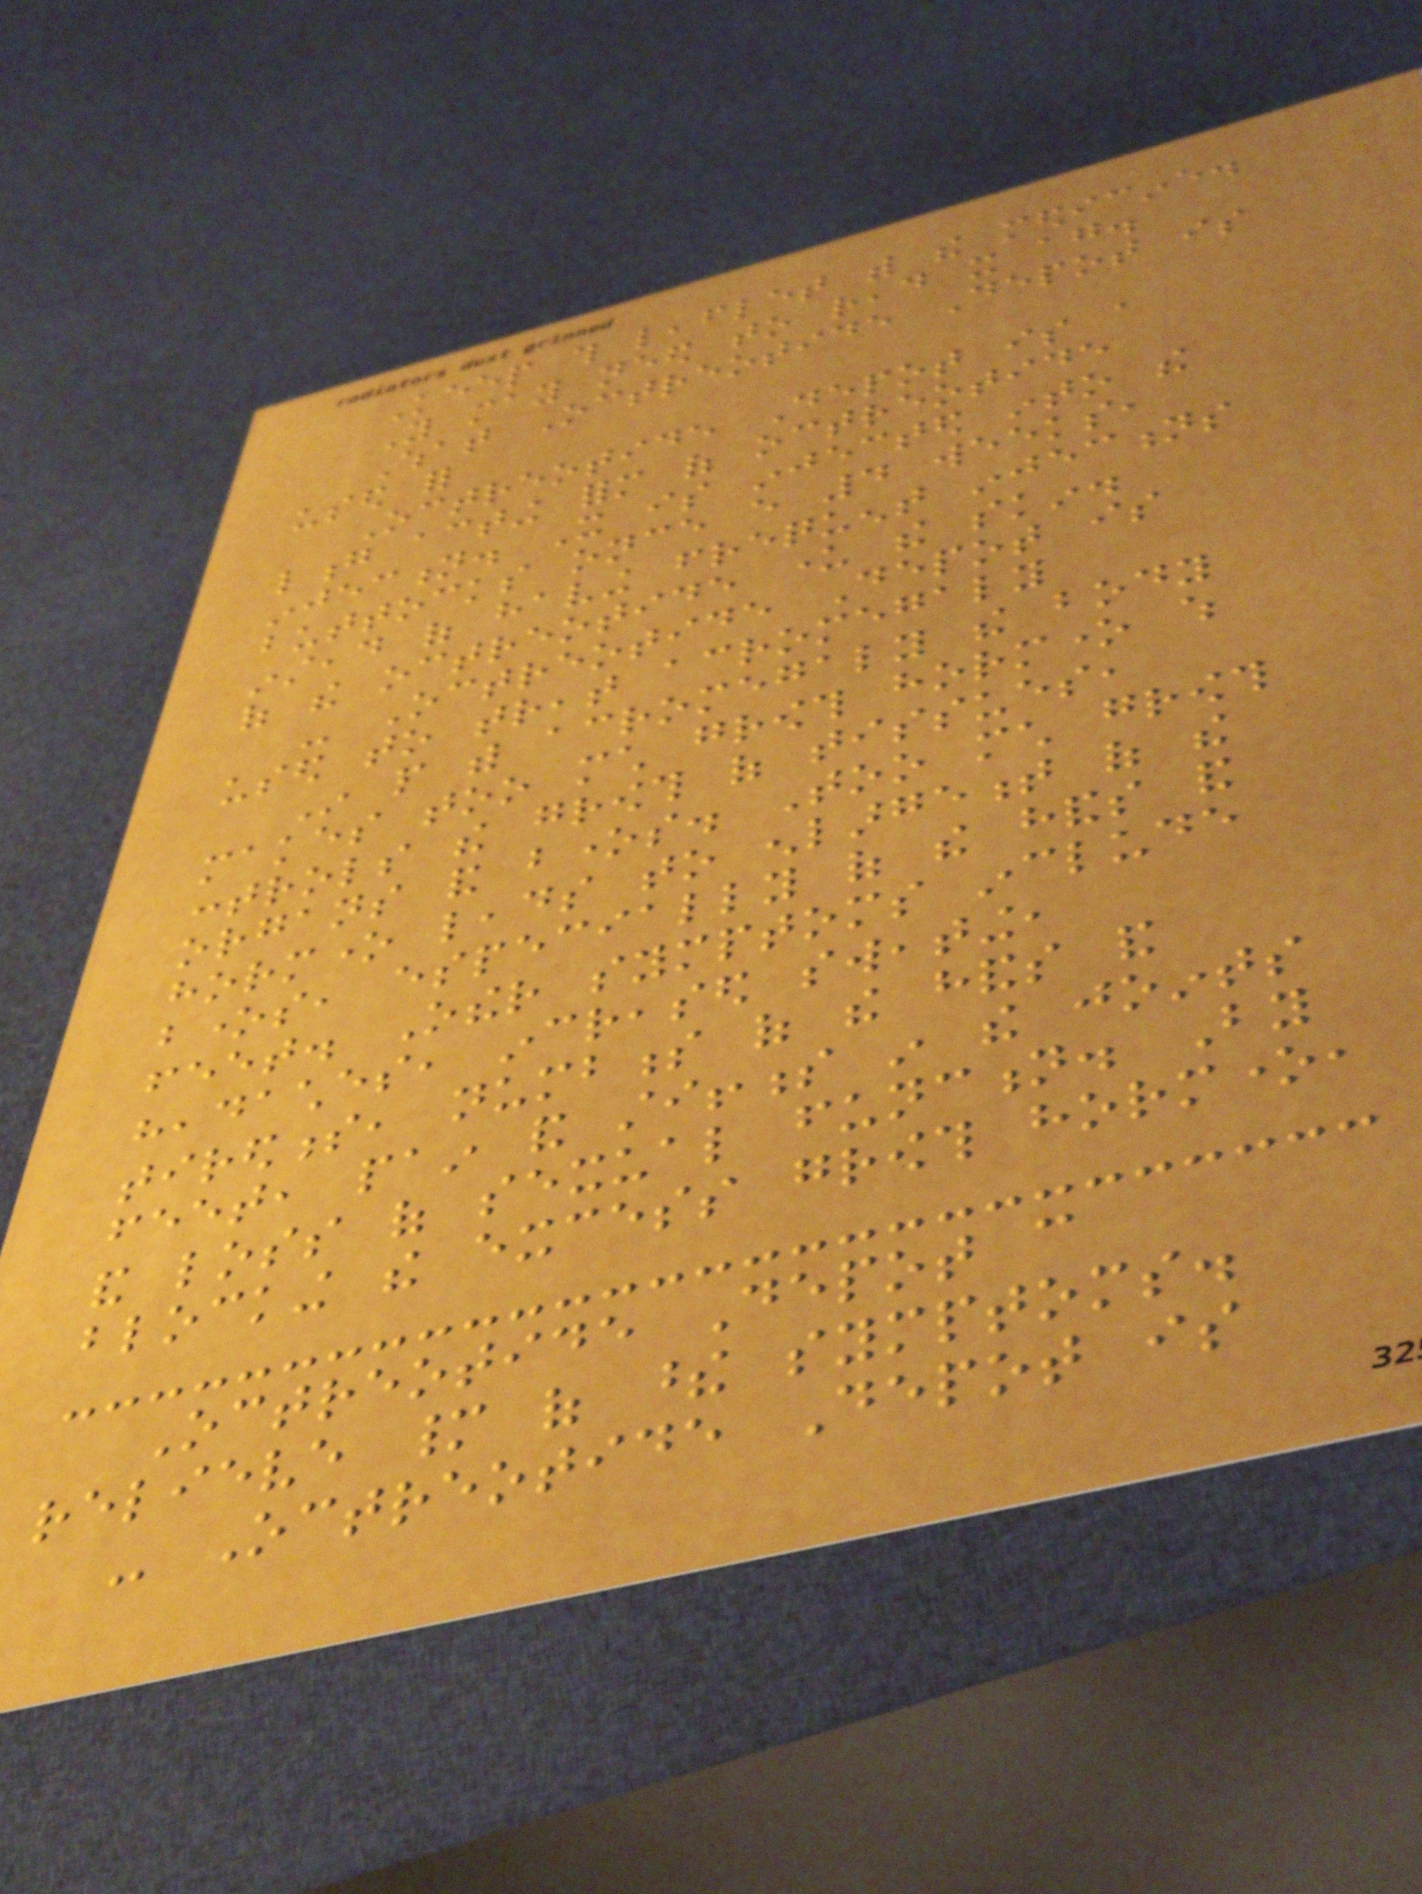Keep this leaflet with the medicine.
You may need to read it again.
What Octreotide Depot is
used for
Octreotide Depot is a
long acting form of octreotide
injection. It is injected into the
buttocks once every 4 weeks,
instead of having frequent injections
of the octreotide under the skin.
- Octreotide Depot is
used to treat acromegaly
In people with acromegaly the body
makes too much growth hormone which
controls the growth of tissues,
organs and bones. Too much growth
hormone leads to enlargement of the
bones, especially of the hands and
feet. Other symptoms include
headaches, increased sweating,
tiredness, numbness of the hands and
feet, pain and stiffness in the joints
and loss of sexual function. By
blocking the excess growth hormone,
Octreotide Depot can
relieve many of these symptoms.
- Octreotide Depot is
